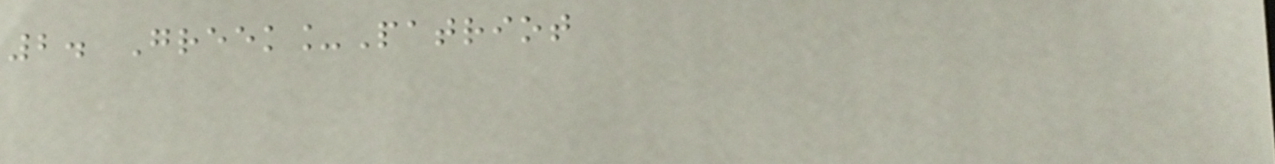2. Greek_Patriot
